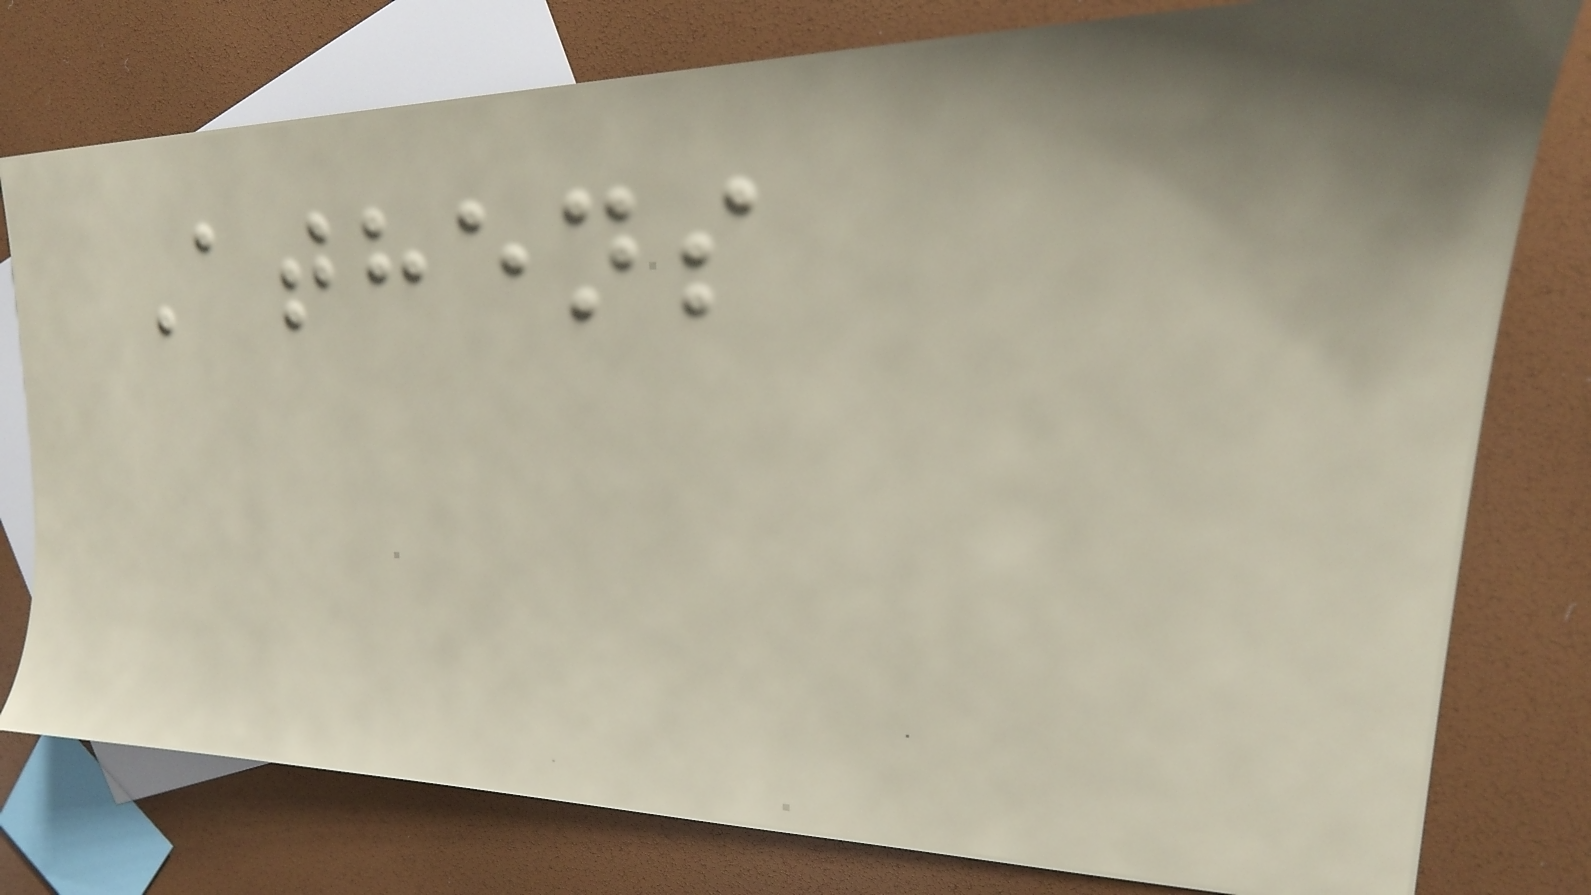Athens
